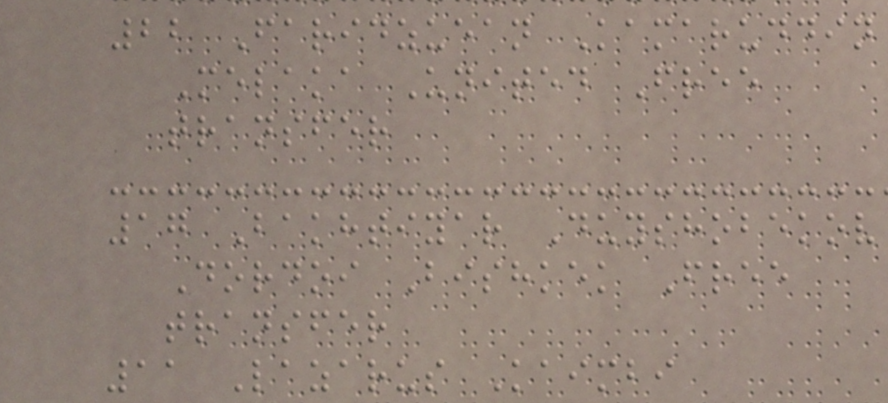22 Faridzuean Kamaruddin
Melaka United Free
transfer
17 Bakhtiyar Duyshobekov
Dordoi Bishkek Free
transfer
11 Lazarus Kaimbi
